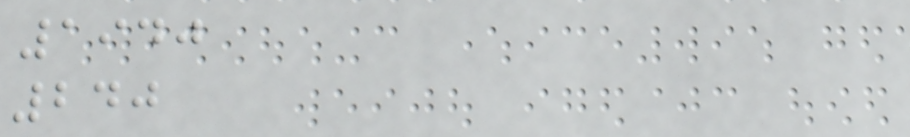1940
240
